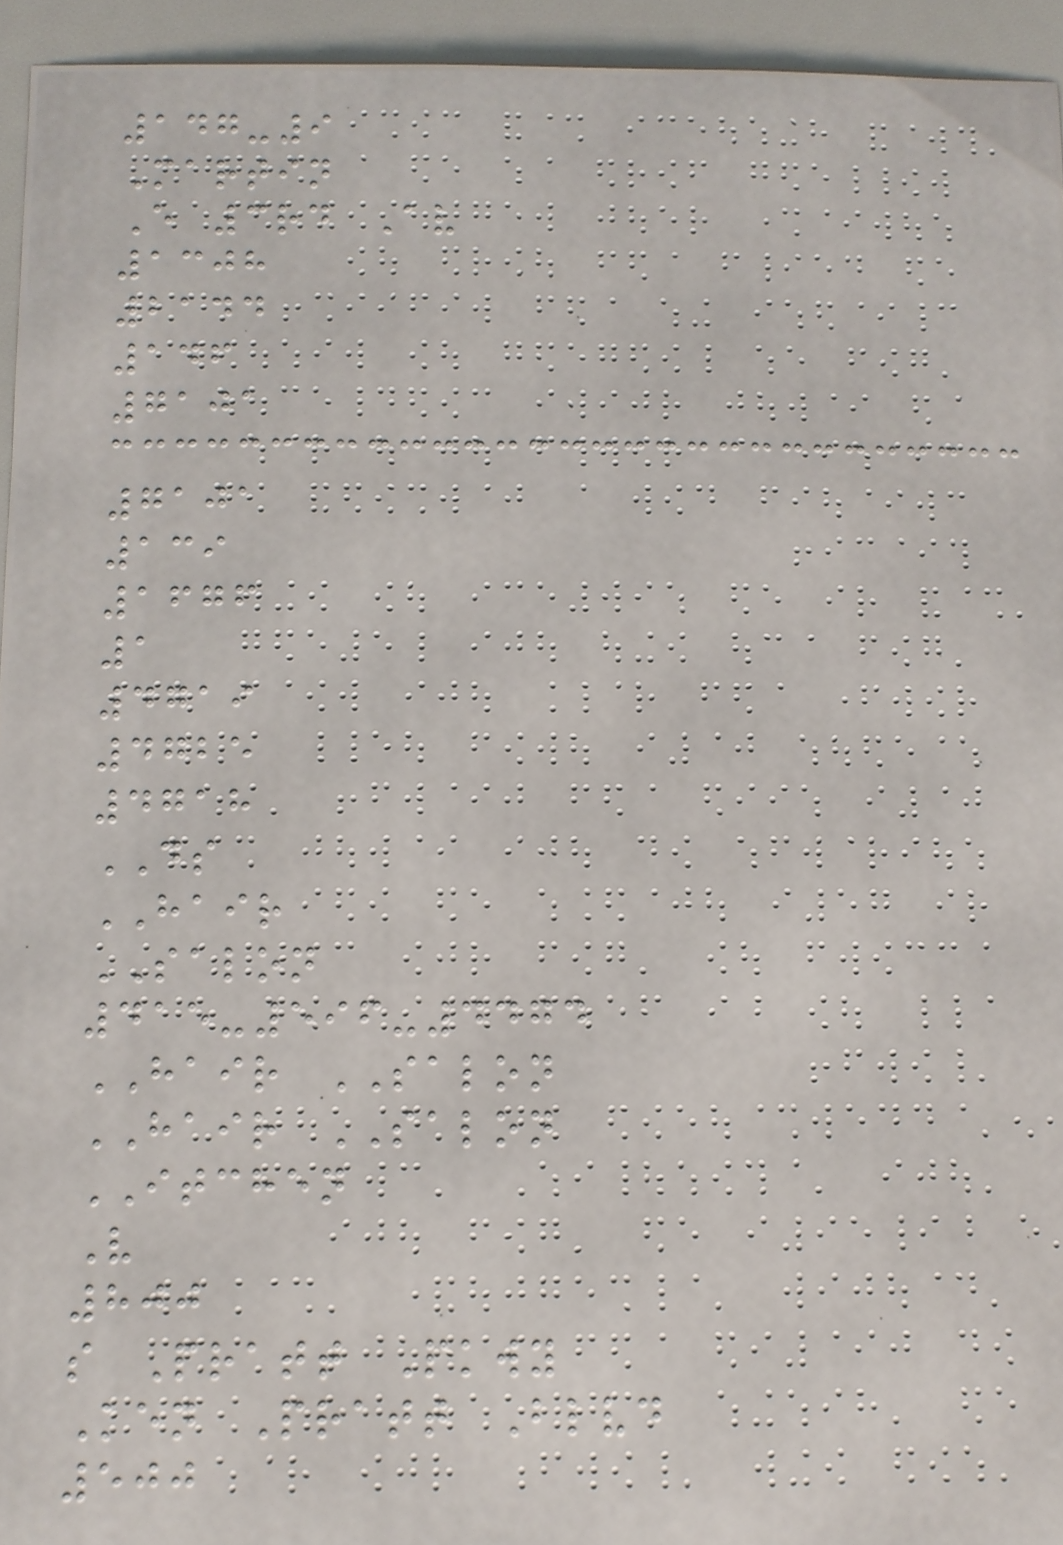147-9
Martin
E 3rd Av
1308
2144
146
7101
7101
139
1676
1
4719
4725
4718
DS
HAIR
SALON
415-596-4474
HAIR SALON
HAIR SALON
ITCHEN
V
800
s Pratt Pkwy
Ken Pratt Blvd
500
